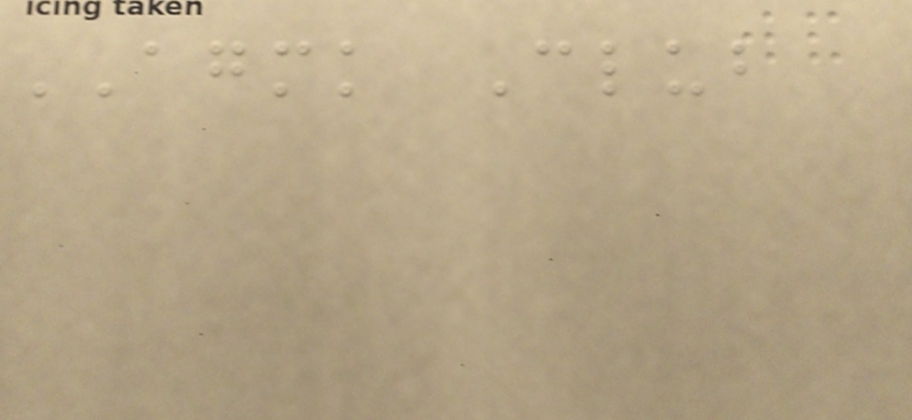AGMK Club
